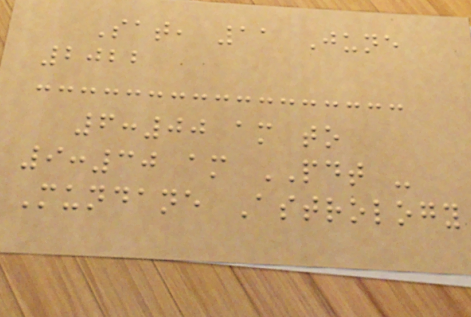Sat, 11 June
2022
6:00 am to
9:30 am PDT -
Mundane Astrology
